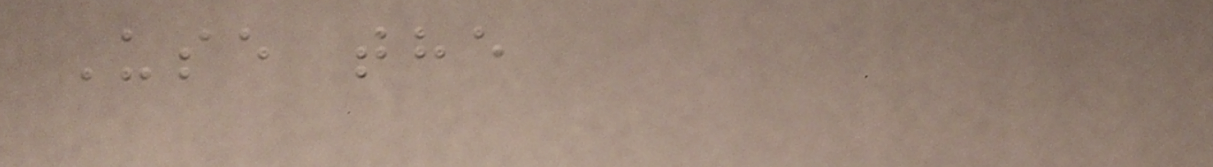Use the
